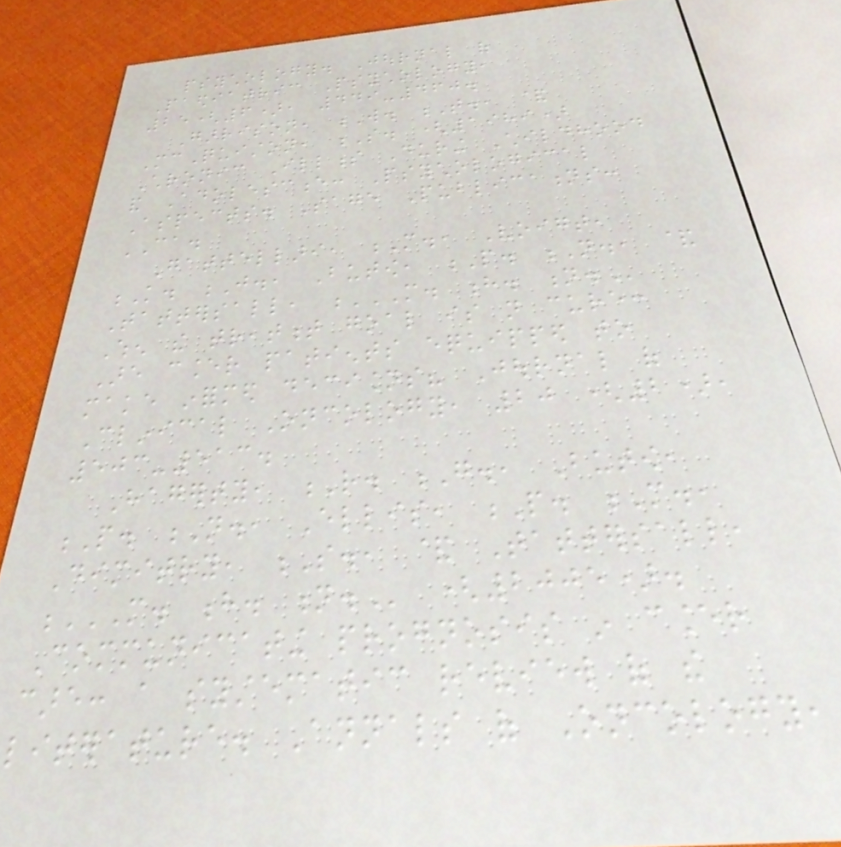psychology. Journal of
Paediatric Psychology,
25(6), 449-460.
Garrison, W. T., &
McQuiston, S. (1989)
Chronic Illness During Childhood
and Adolescence: Psychological
Aspects. Sage Publications:
CA.
Gattellari, M., Voigt,
K. J., Butow, P. N., &
Tattersall, M. H. N.
When the treatment goal is not cure:
Are cancer patients equipped to
make informed decisions? Journal of
Clinical Oncology, 20 (2),
503-513.
Hagerty, R. G., Butow,
P. N., Ellis, P. M.,
Dimitry, S., & Tattersall,
M. H. N. (2005).
Communicating prognosis in cancer
care: a systematic review of the
literature. Annals of Oncology,
